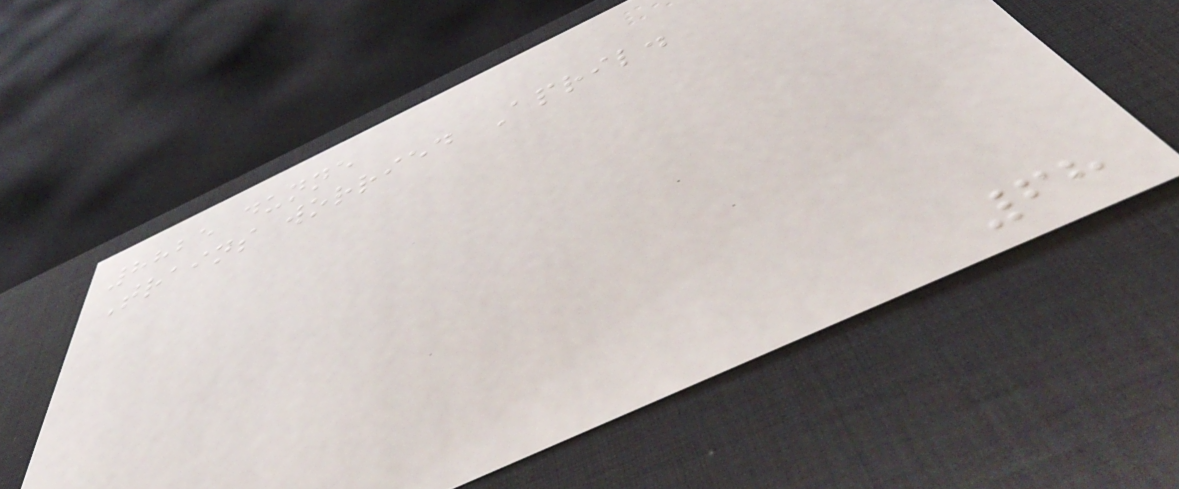8825 dunne
Trains worried April.
68
